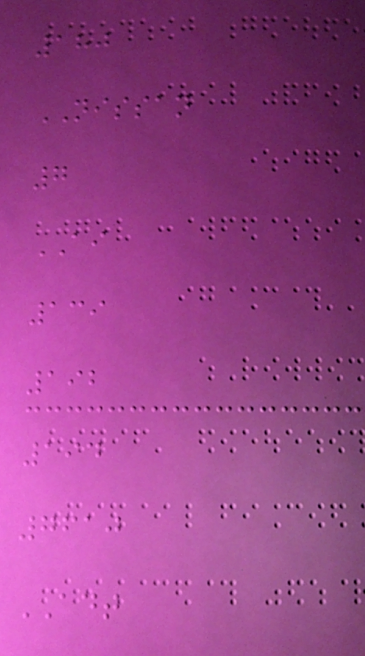180
NISSAN
7
AI
139
192
194
7610
ADT
